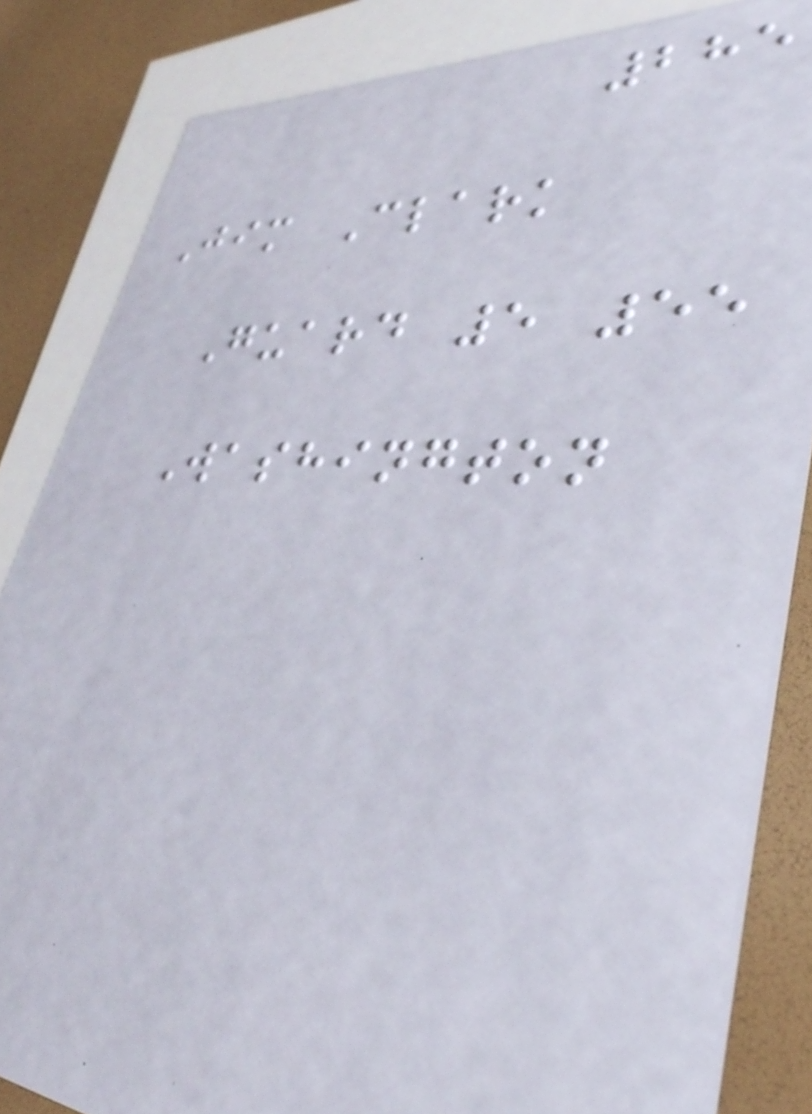285
Jim Clark
Guard 5 55
Washington
